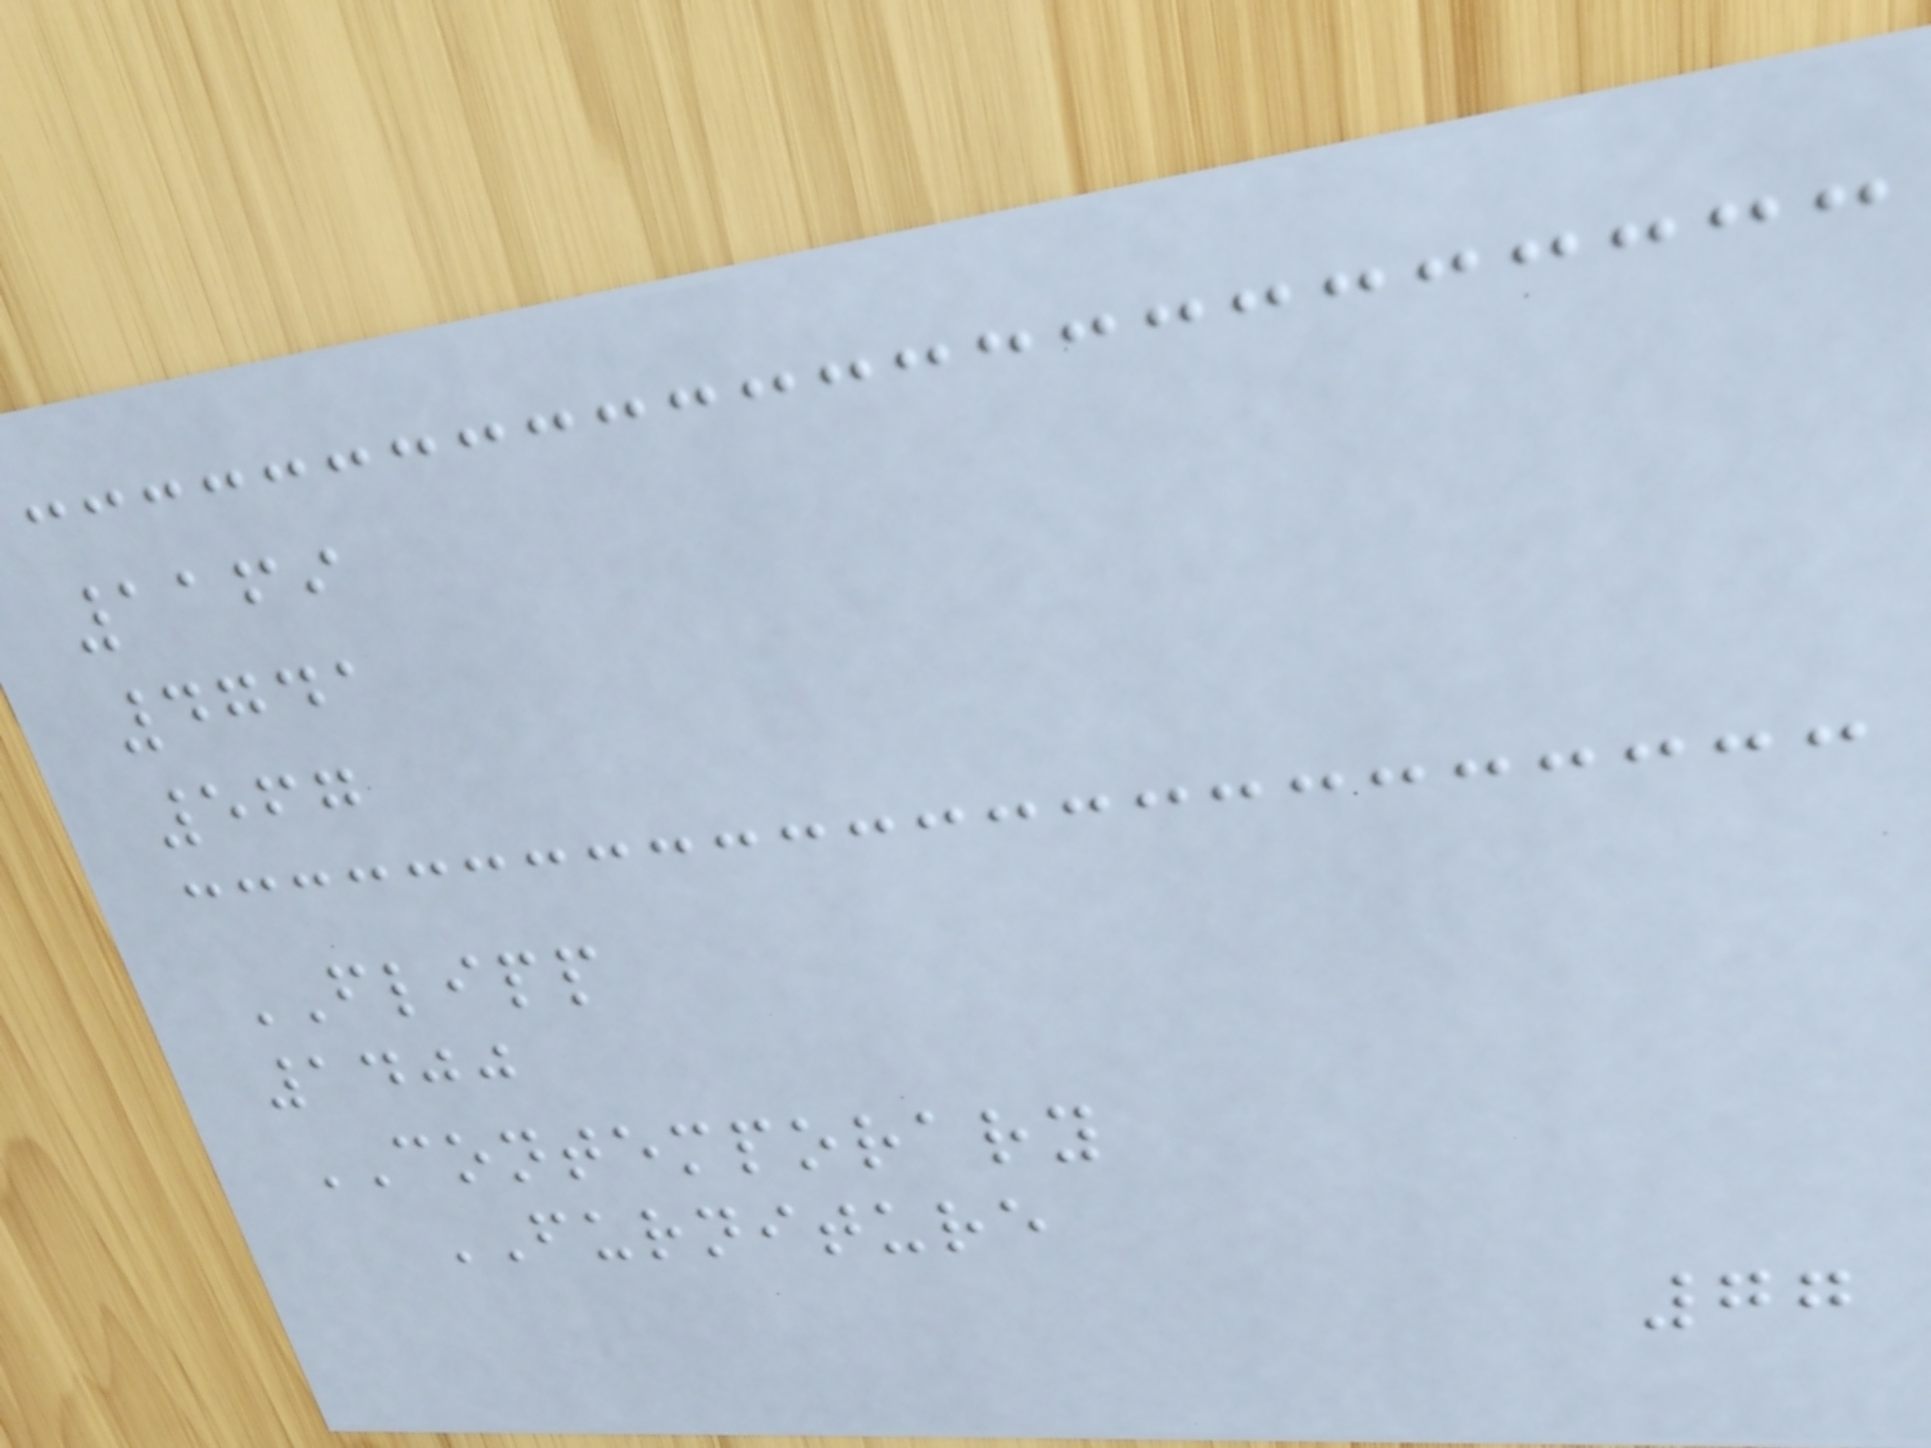1169
4741
567
FLIPP
1400
CONTEMPORARY
FURNITURE
77
